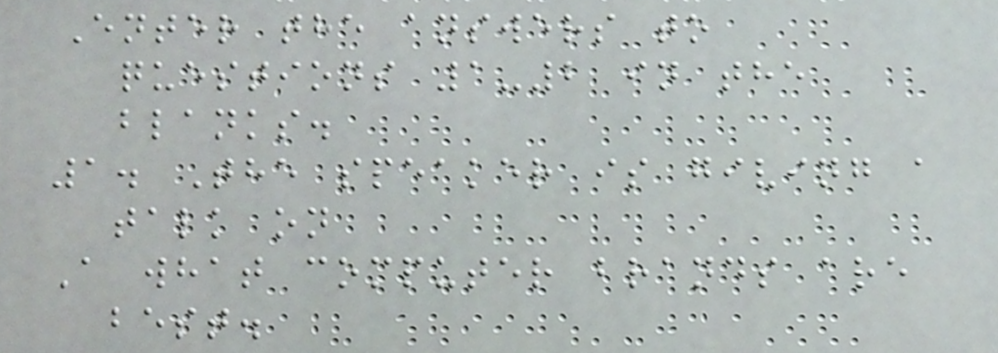Enter the answers to
questions 1-2 in the
blanks.
1. The speaker is giving a
talk on
A what computer brands are
best.
